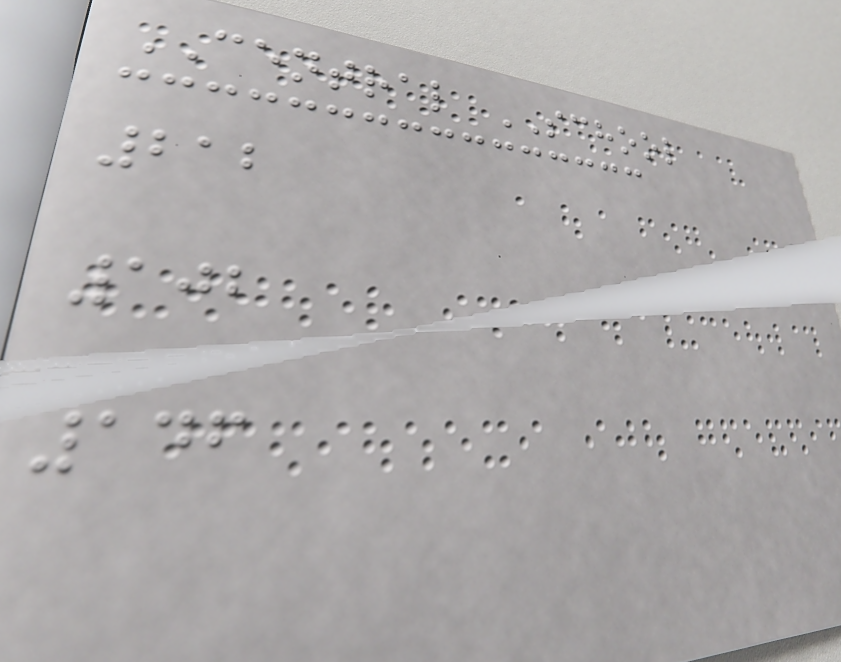CENTRAL SCHOOL
212
102
146
